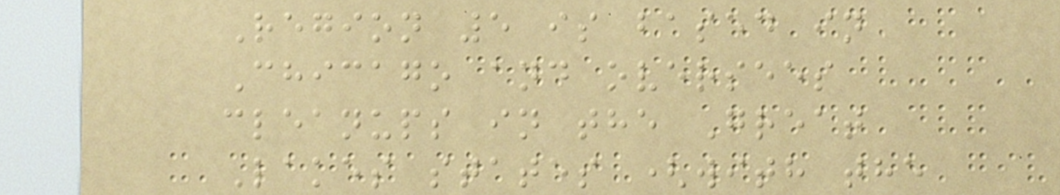Region 5 is based in
Chicago and oversees
cleanups in the Great
Lakes states (with the
